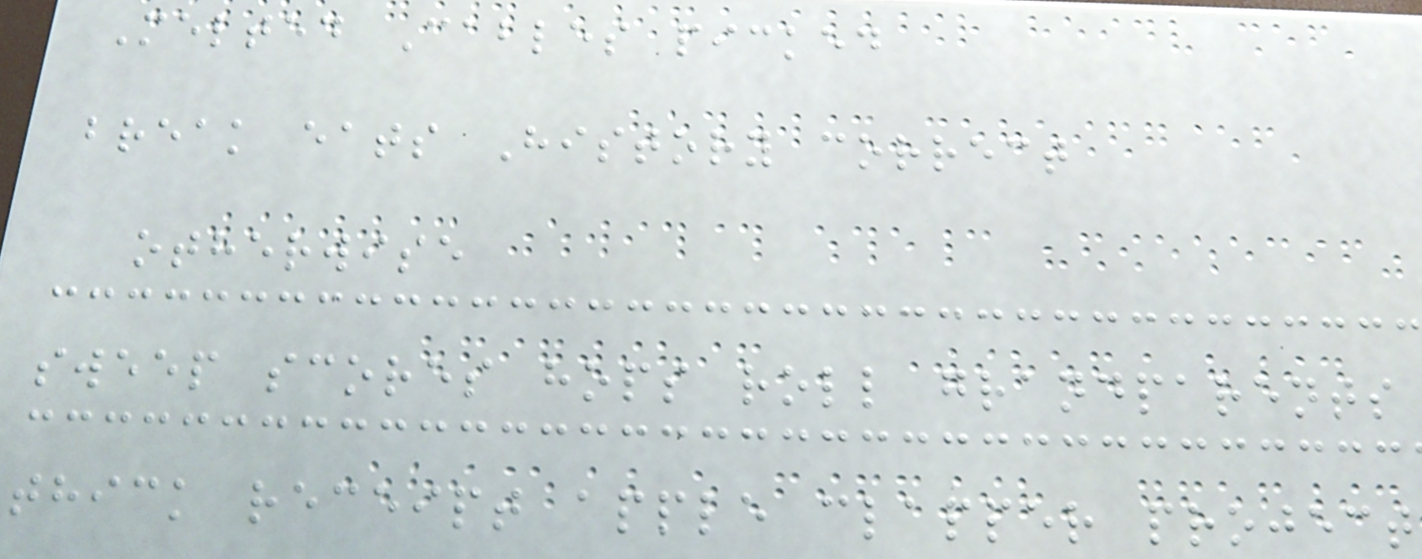Melted Cables picked
break eats History correct
otherwise
sweep scores hops roll grandparents
thick receipt apple clapper project
